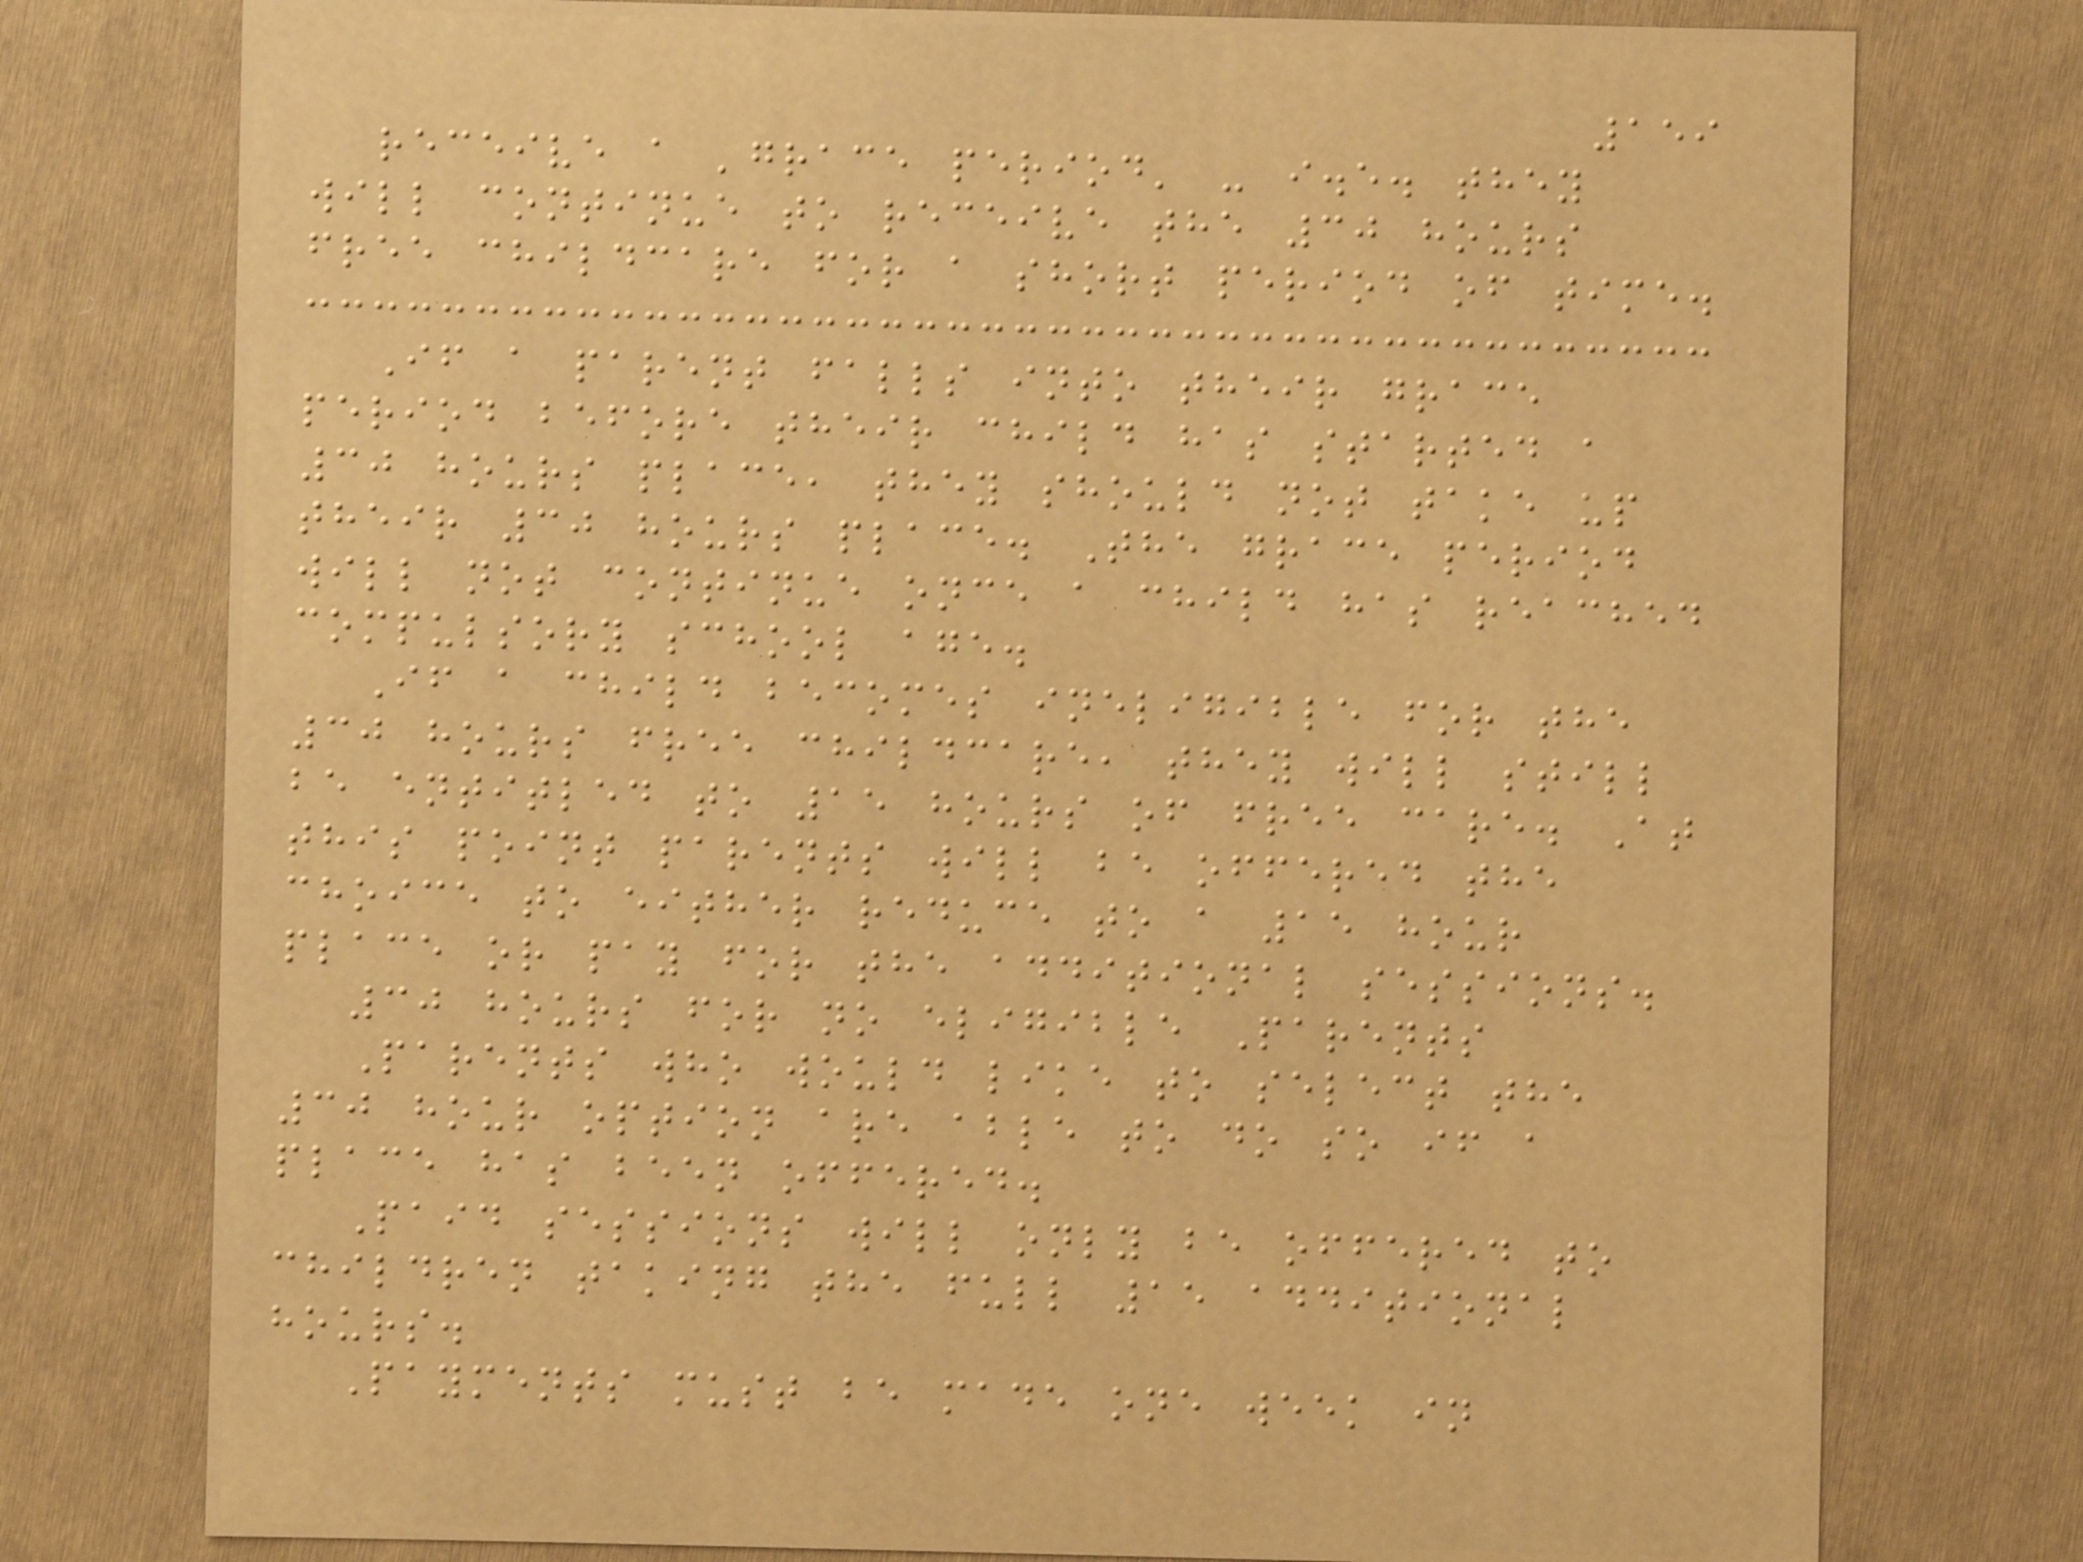159
receive a 'grace period' - i.e. they
will continue to receive the 30 hours
free childcare for a short period of time.
If a parent falls into their grace
period before their child has started a
30 hours place, they should not take up
their 30 hours place. The grace period
will not continue once a child has reached
compulsory school age.
If a child becomes ineligible for the
30 hours free childcare, they will still
be entitled to 15 hours of free care. At
this point parents will be offered the
choice to either reduce to a 15 hour
place or pay for the additional sessions.
30 hours for no eligible Parents
Parents who would like to select the
30 hour option are able to do so if a
place has been offered.
Paid sessions will only be offered to
children taking the full 15 additional
hours.
Payments must be made one week in
